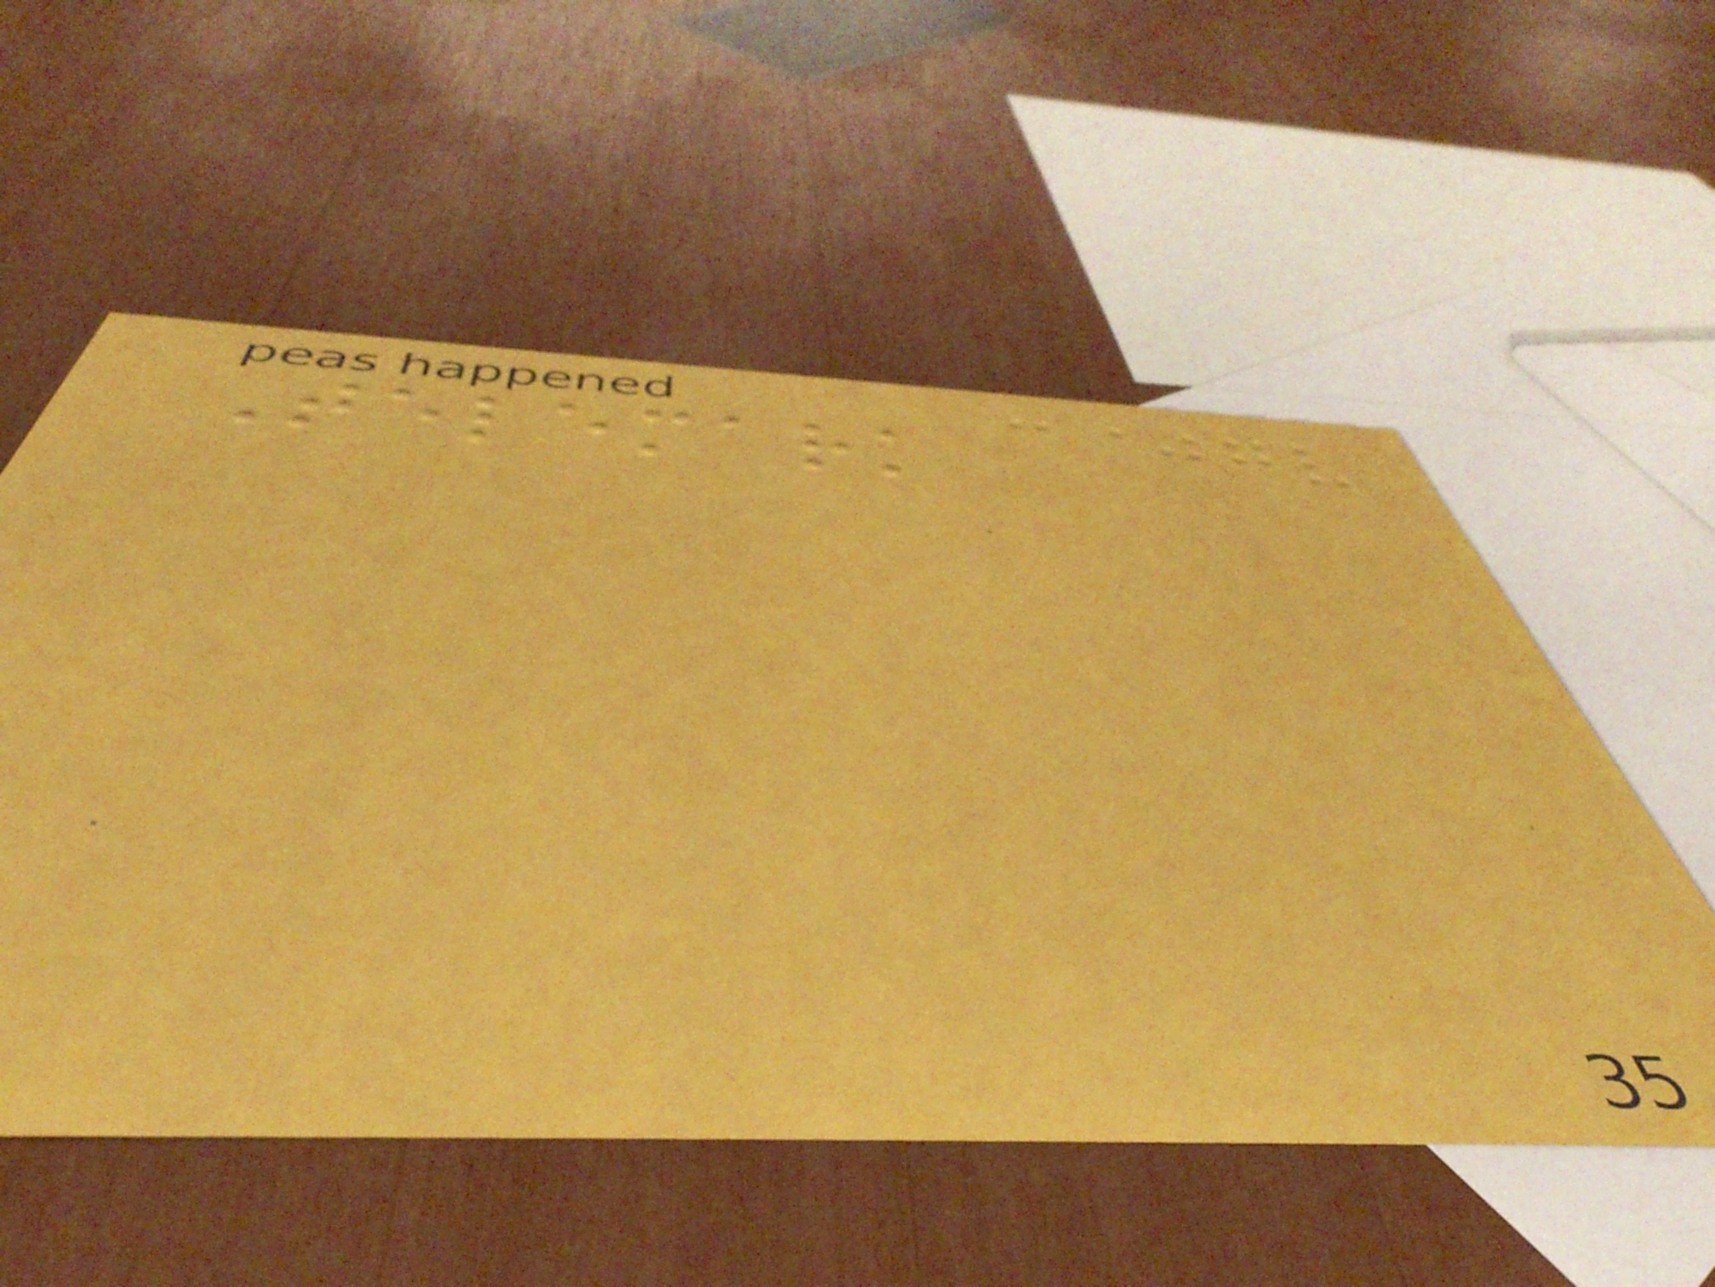Telemark
